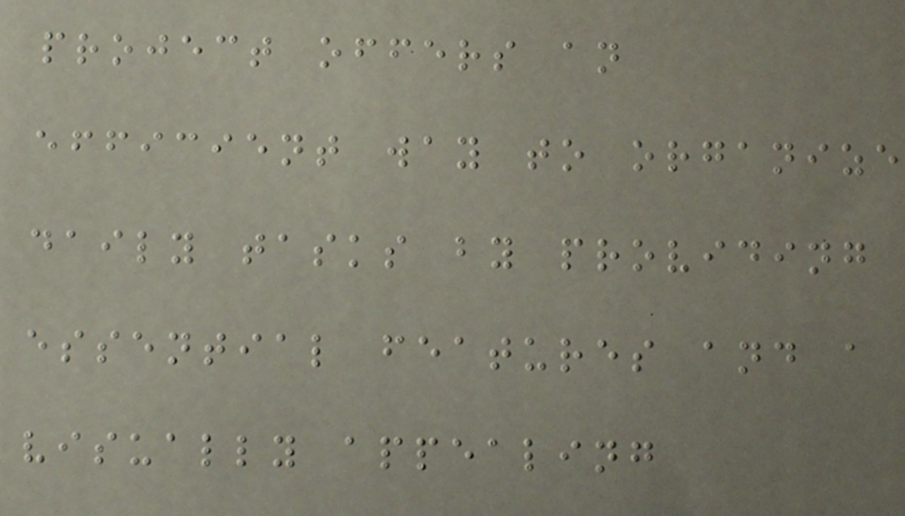project offers an
efficient way to organize
daily tasks by providing
essential features and a
visually appealing
